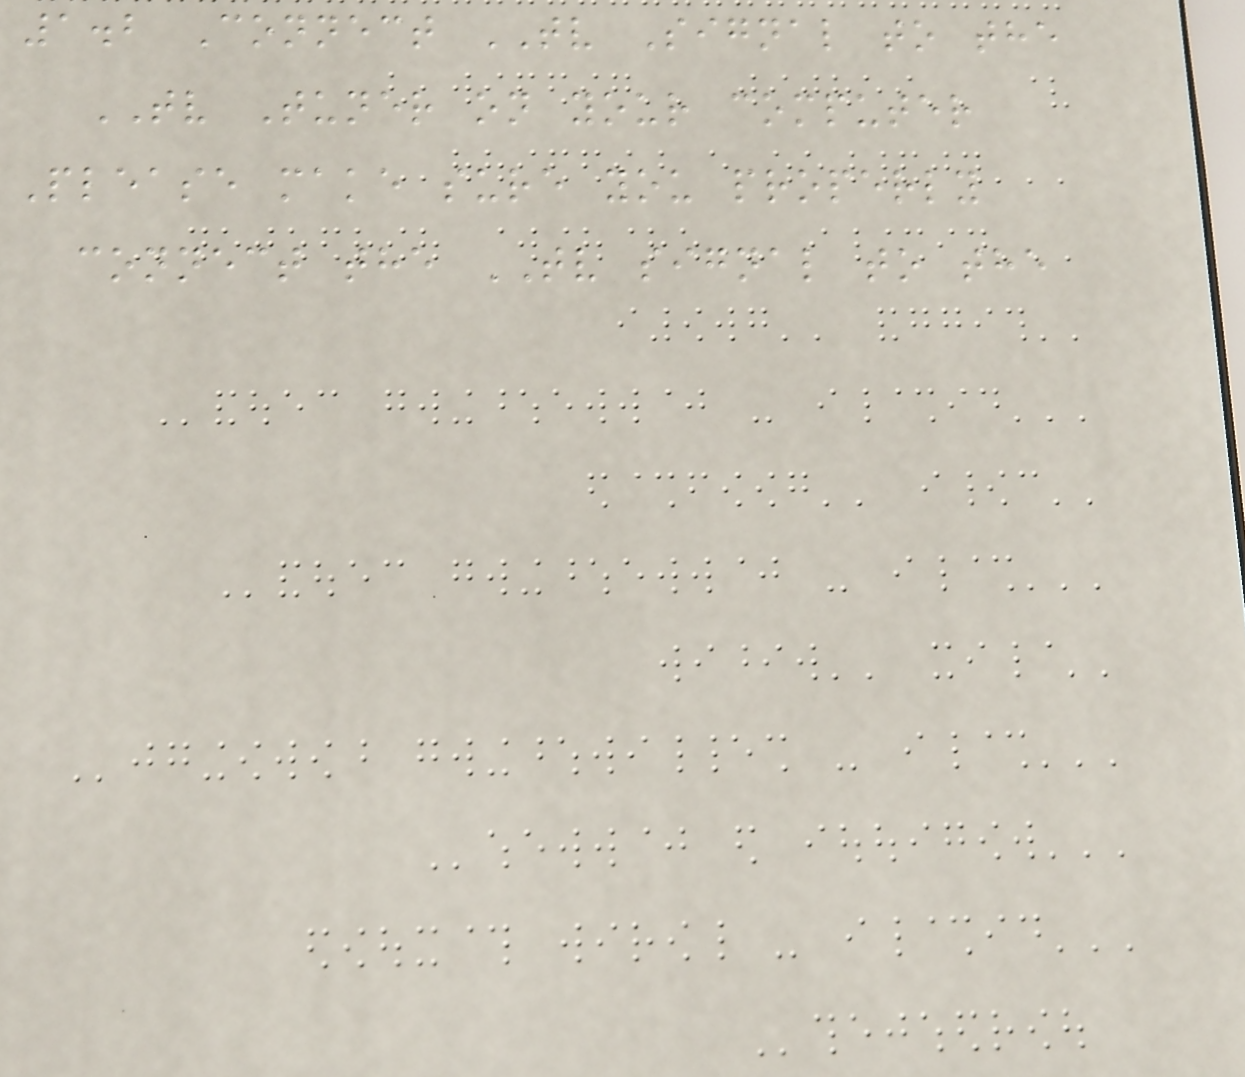1.2 Connect TV Signal to the
TV Tuner on your computer
Please make sure you properly
connect the TV signal to the
